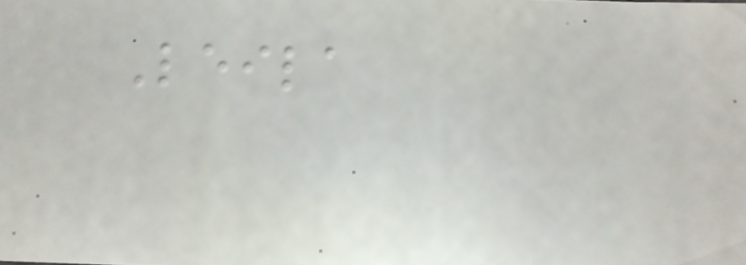Leila
